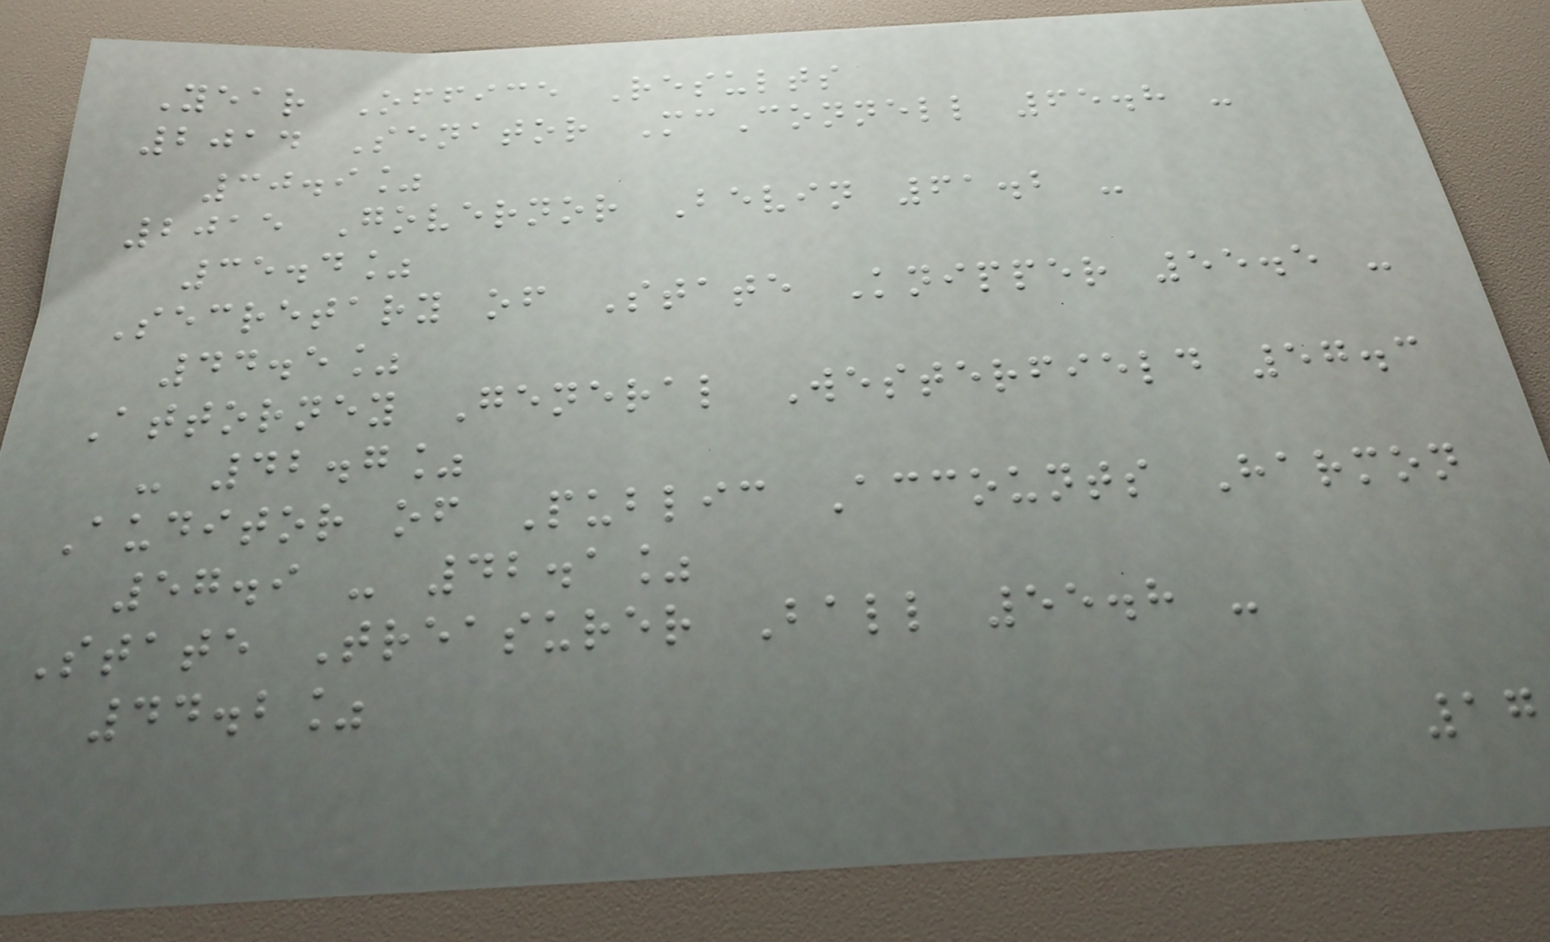Year Office Results
2014 Senator McConnell 65.8 -
30.9%
2015 Governor Bevin 61.2 -
35.4%
Secretary of State Knipper 55.5 -
44.5%
Attorney General Westerfield 57.3
- 42.7%
Auditor of Public Accounts Harmon
57.9 - 42.1%
State Treasurer Ball 55.8 -
44.2%
17
